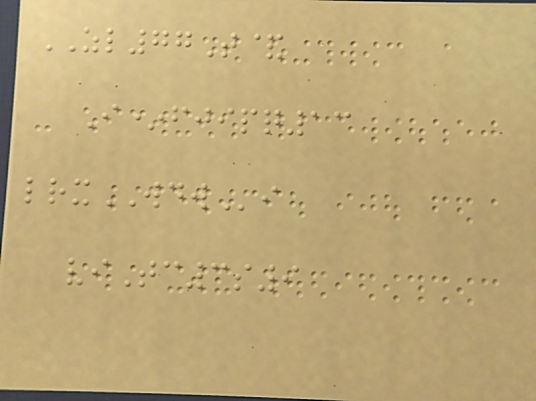ZL77T&
I*fjipq13
lrxWDWi
viTc3s9
